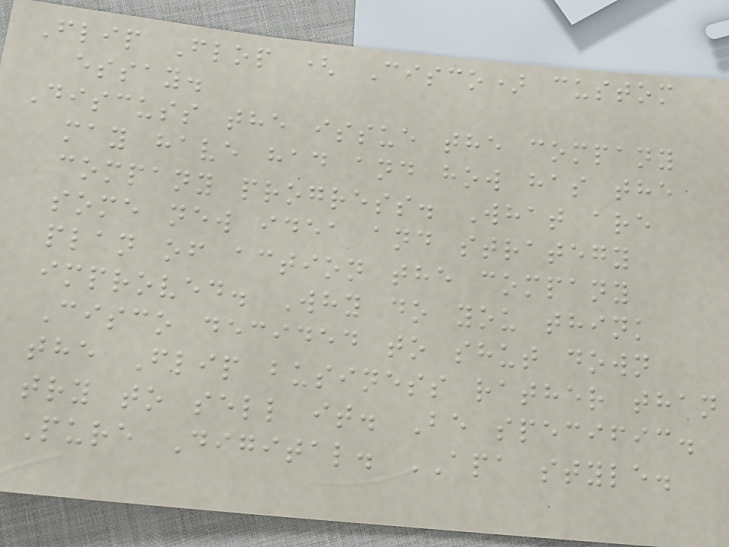Flip Flop ( Cisco) custom
essay.
Discuss the issue the company
may have had and how has the
company progress. What are
some new idea and strategy
plan of action the company
improved. Why do you think
Cisco decided to shut down
the Flip business rather than
try to sell it. Be specific.
Pure Digital. APA style.
